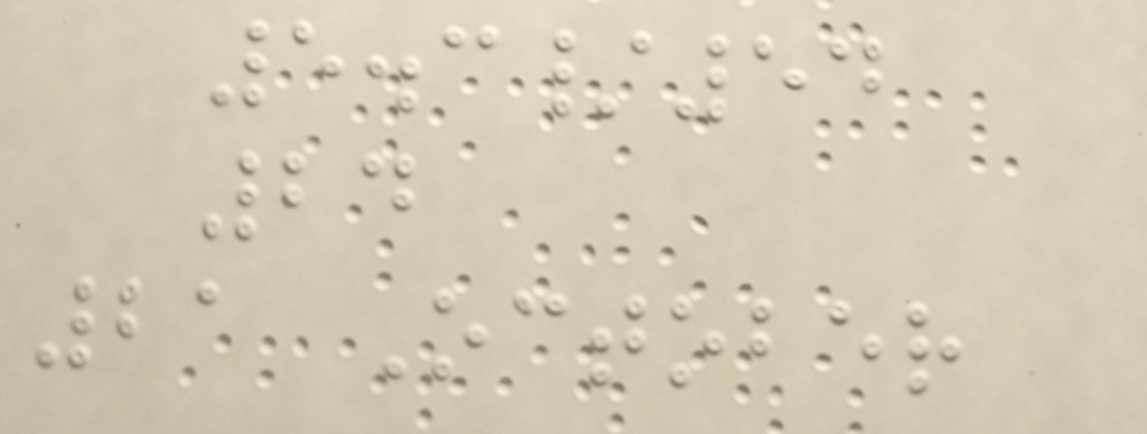5.3/54
24
21 October
